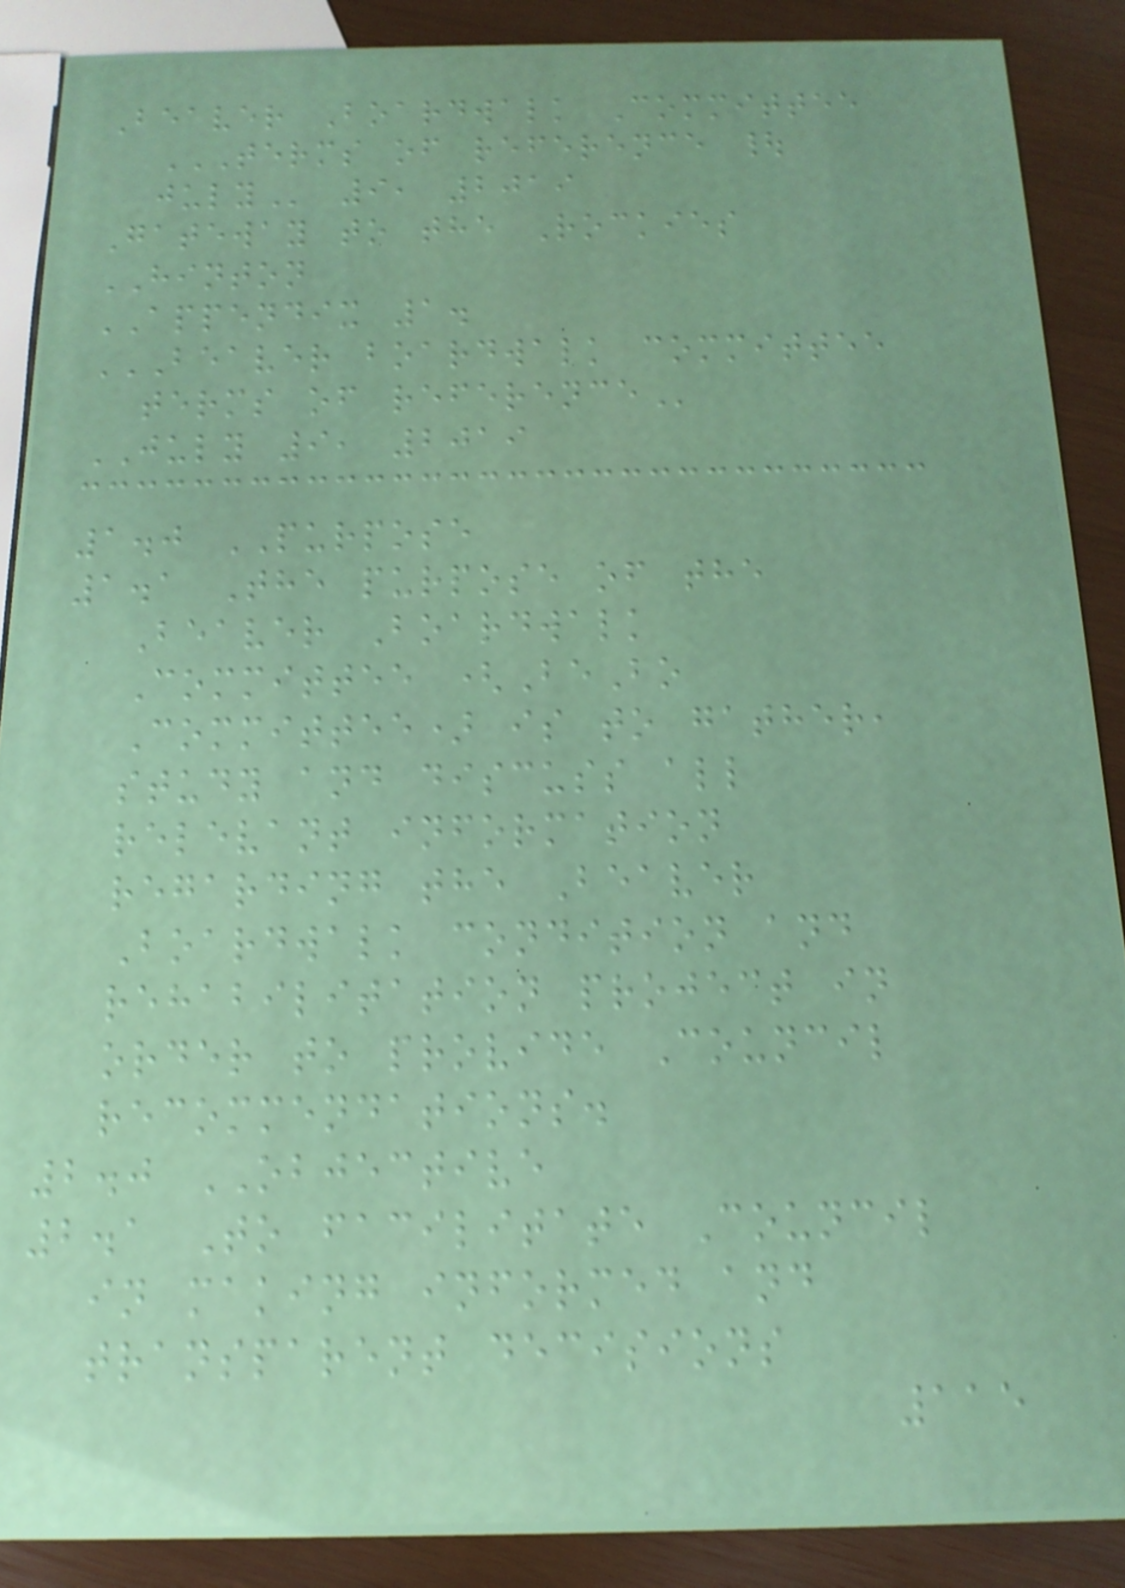Beaver Boardwalk Committee
TERMS OF REFERENCE |
JULY 9, 2019
Gateway to the Rockies
HINTON
APPENDIX 1.
BEAVER BOARDWALK COMMITTEE
TERMS OF REFERENCE
JULY 9, 2019
1.0 PURPOSE
1.1 The purpose of the
Beaver Boardwalk
Committee (BeBo
Committee) is to gather,
study and discuss all
relevant information
regarding the Beaver
Boardwalk condition and
rehabilitation project in
order to provide Council
recommendations.
2.0 OBJECTIVE
2.1 To facilitate Council
in making informed and
transparent decisions
115
